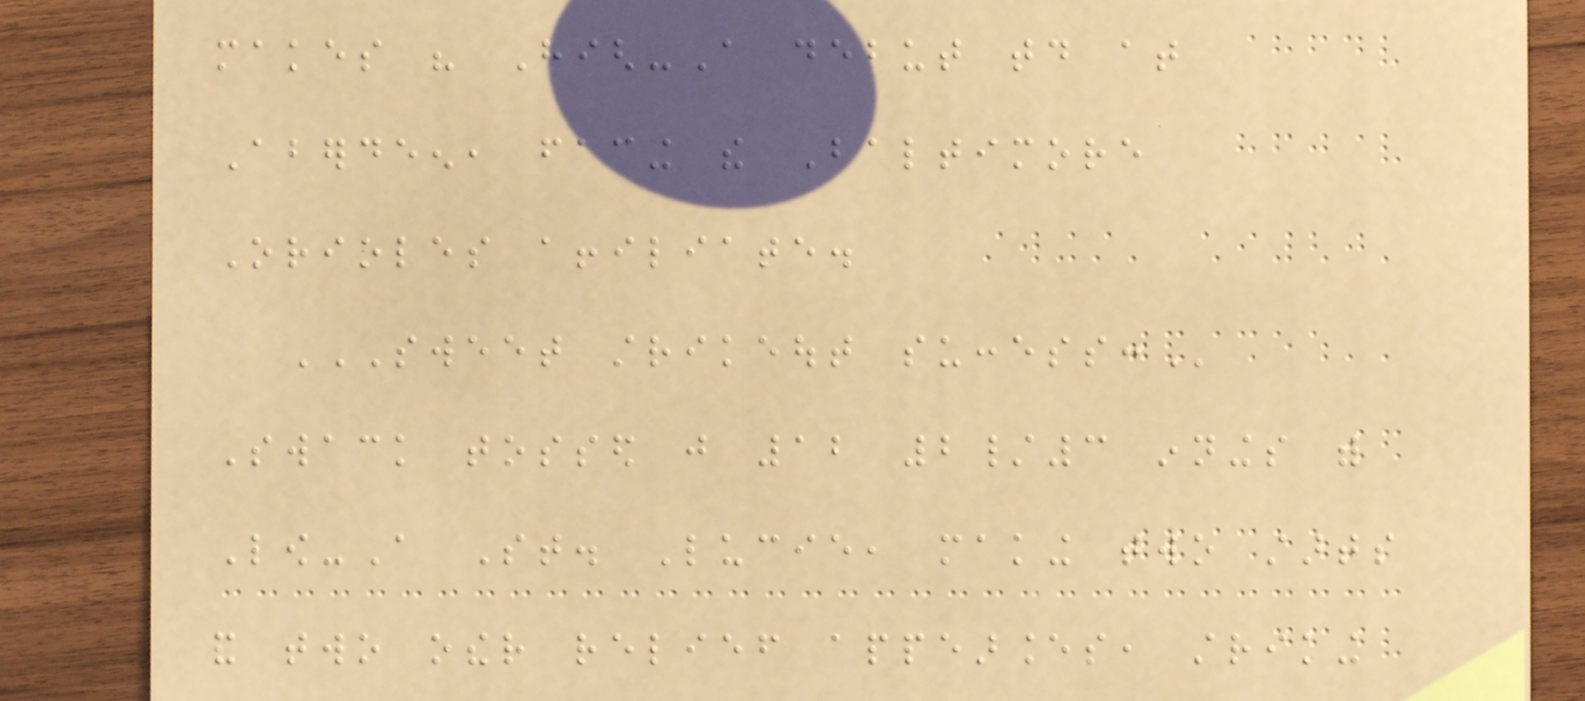makes his High-A debut today at
Aberdeen, facing the Baltimore
Orioles affiliate.
SWEET STRIKEOUT SUCCESS:
Swack tossed just 12 2/3 innings with
Low-A St. Lucie, making two starts
and two other relief appearances, striking
